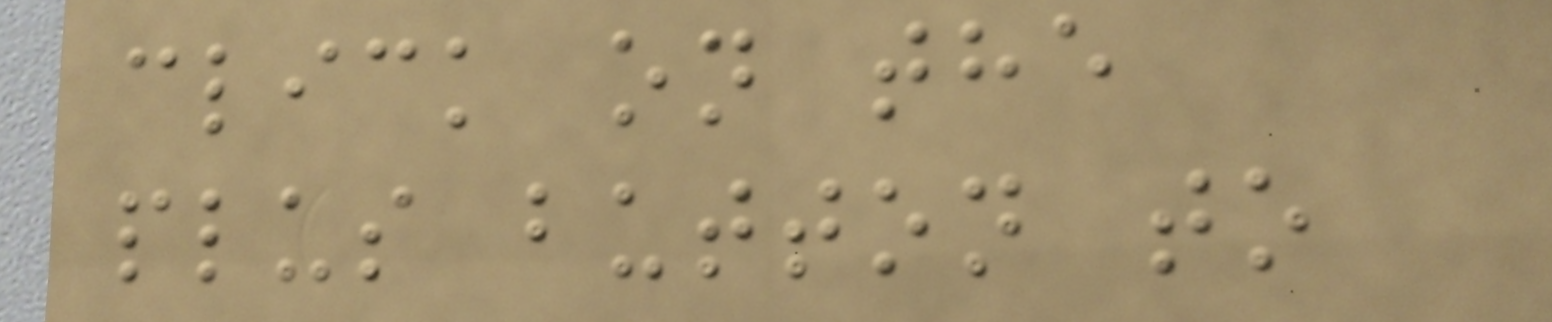click on the
plus button to
